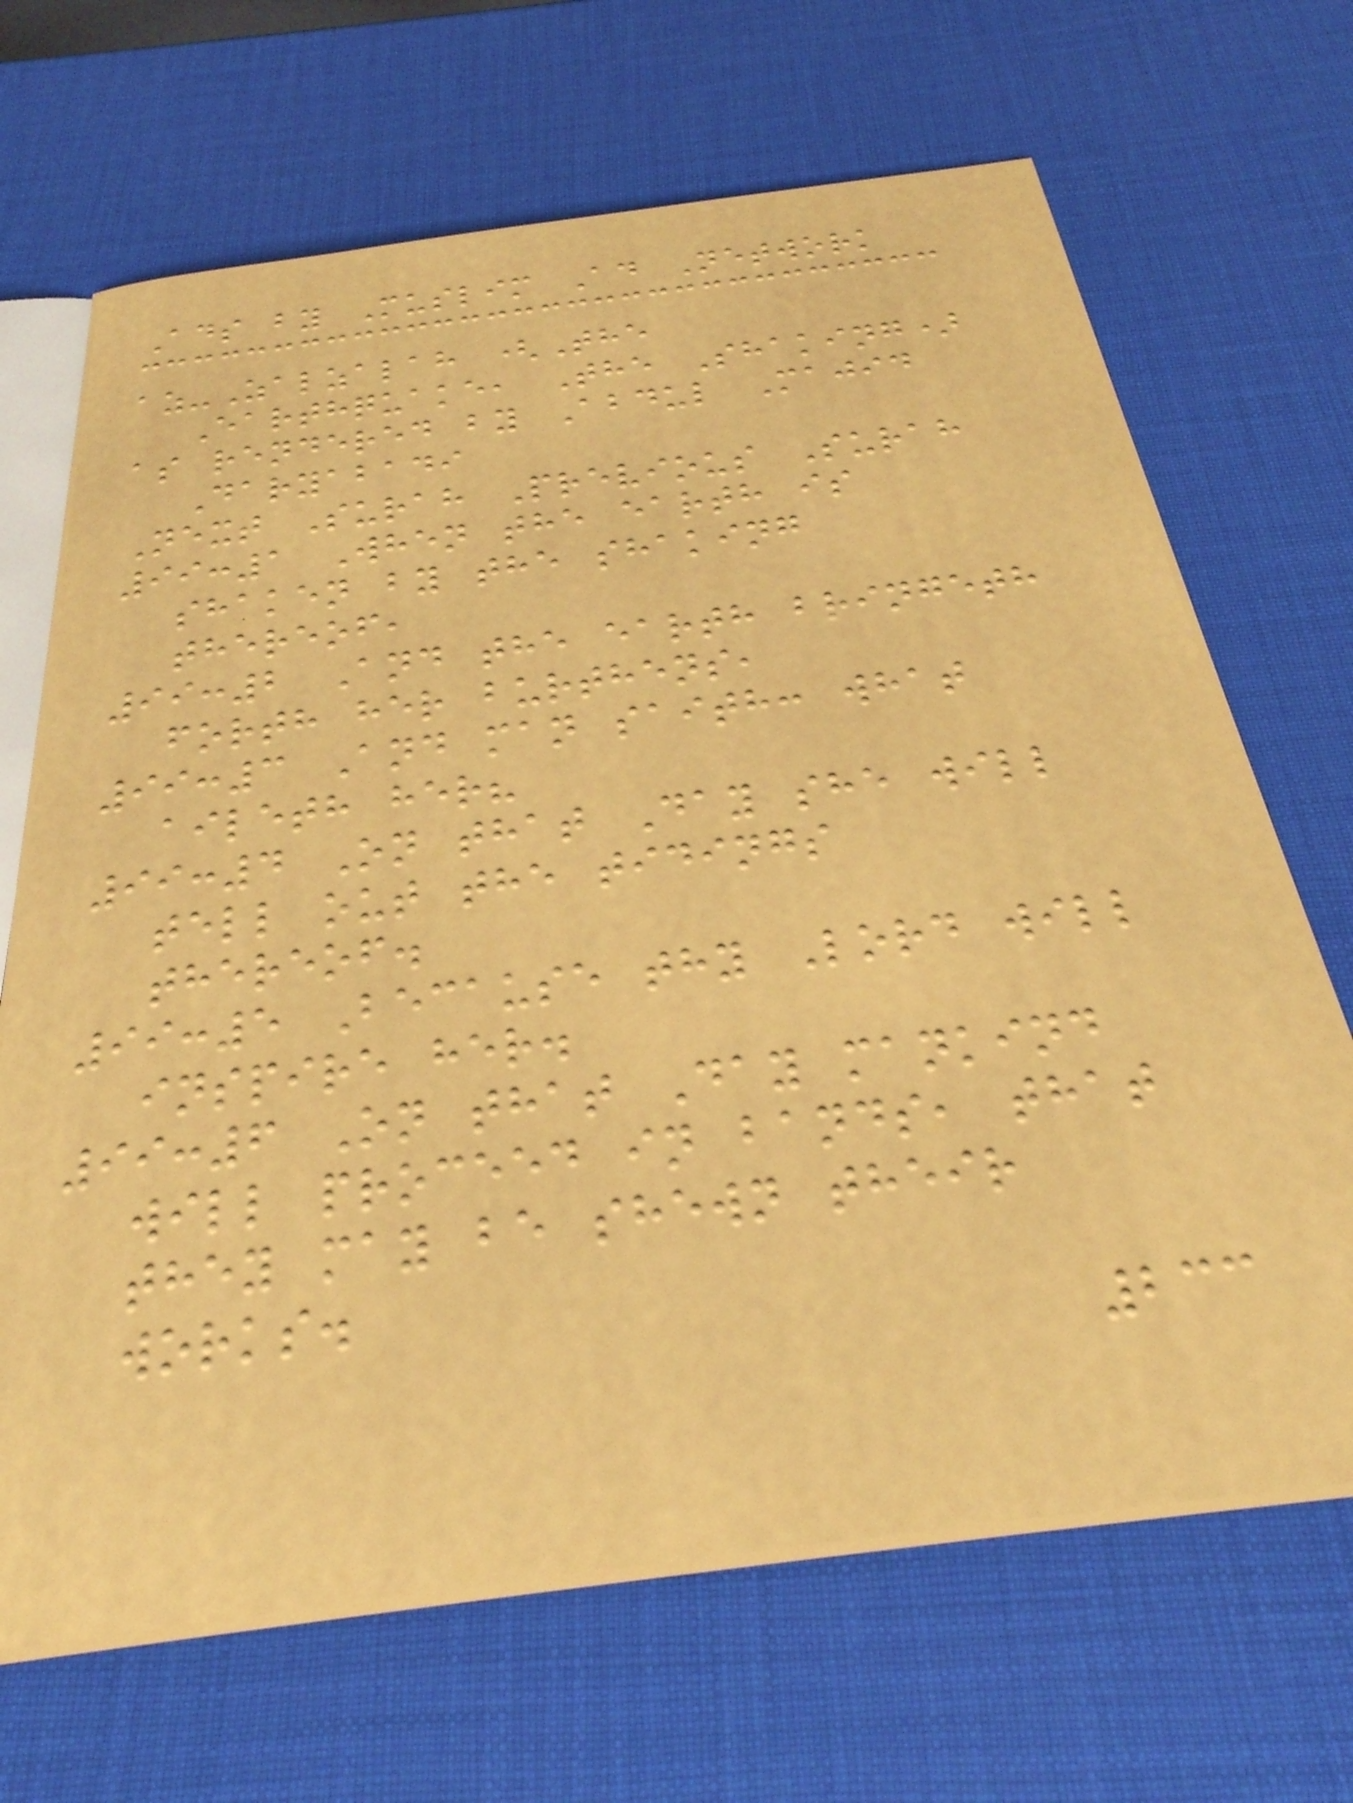Ads by Muslim Ad Network
az-Zalzalah (The
Earthquake, The Shaking)
as rendered by Abdul Majid
Daryabadi
Next Surah Previous Surah
99:1 When the earth is
shaken by the shaking
thereof,
99:2 And the earth bringeth
forth her burthens,
99:3 And man saith: what
aileth her?
99:4 On that Day she will
tell out the tidings
thereof.
99:5 Because thy Lord will
inspire her.
99:6 On that Day mankind
will proceed in bands, that
they may be shewn their
works.
233
